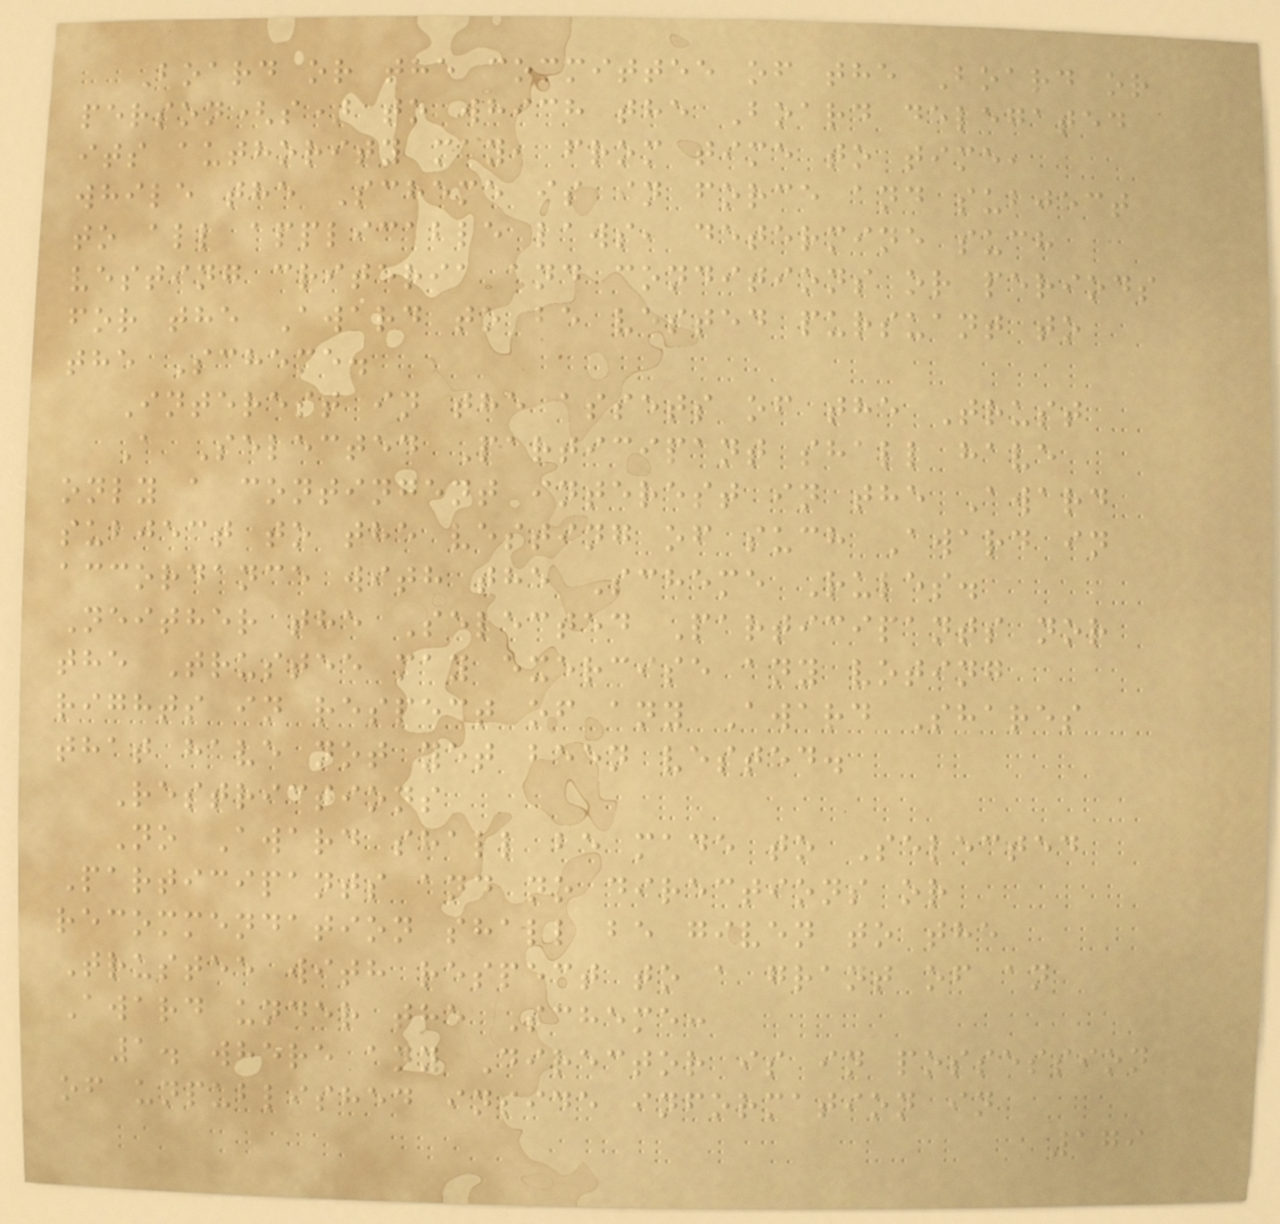Board or the committee of the Board or
person(s) to which the Board delegated
its authority may, from time to time,
while the Scheme is in force and subject
to all applicable laws, determine such
vesting criteria and conditions or periods
for the Award to be vested pursuant to
the Scheme.
Interest in the assets of the Trust
A Selected Participant shall have
only a contingent interest in the Award
subject to the vesting of such Award in
accordance with the Scheme Rules.
Neither the Selected Participants nor
the Trustee may exercise any voting
rights in respect of any Award Shares
that have not yet been vested.
Restrictions
No Award shall be made to Selected
Participants and no directions or
recommendation shall be given to the
Trustee with respect to a grant of an
Award under the Scheme:
1. where any Director is in possession
of unpublished inside information in
179
